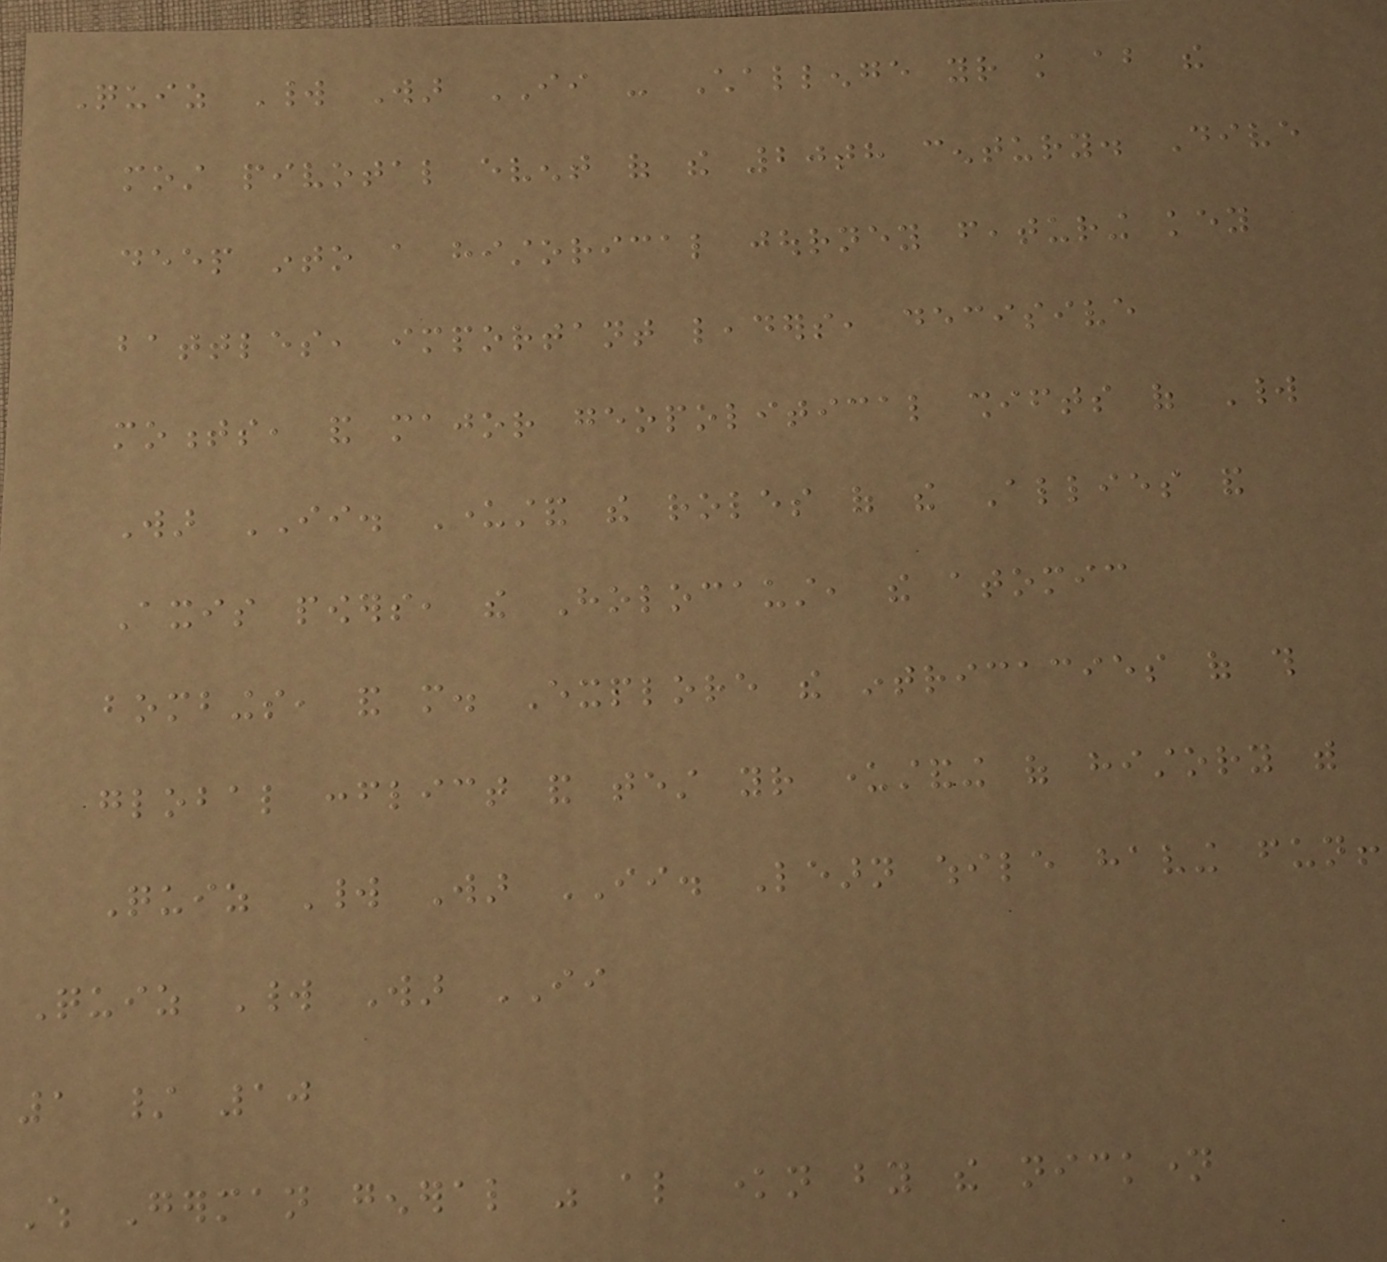Quiz World War II - Challenge your knowledge about the
most pivotal event of the 20th century. Dive
deep into a historical journey featuring key
battles, important leaders, decisive
moments, and major geopolitical shifts of World
War II. Understand the roles of the Allies and
Axis powers, the Holocaust, the atomic
bombings, and more. Explore the intricacies of this
global conflict and test your understanding of history with
Quiz World War II. Learn while having fun!
Quiz World War II
1 / 10
Which German general was also known by the nickname
